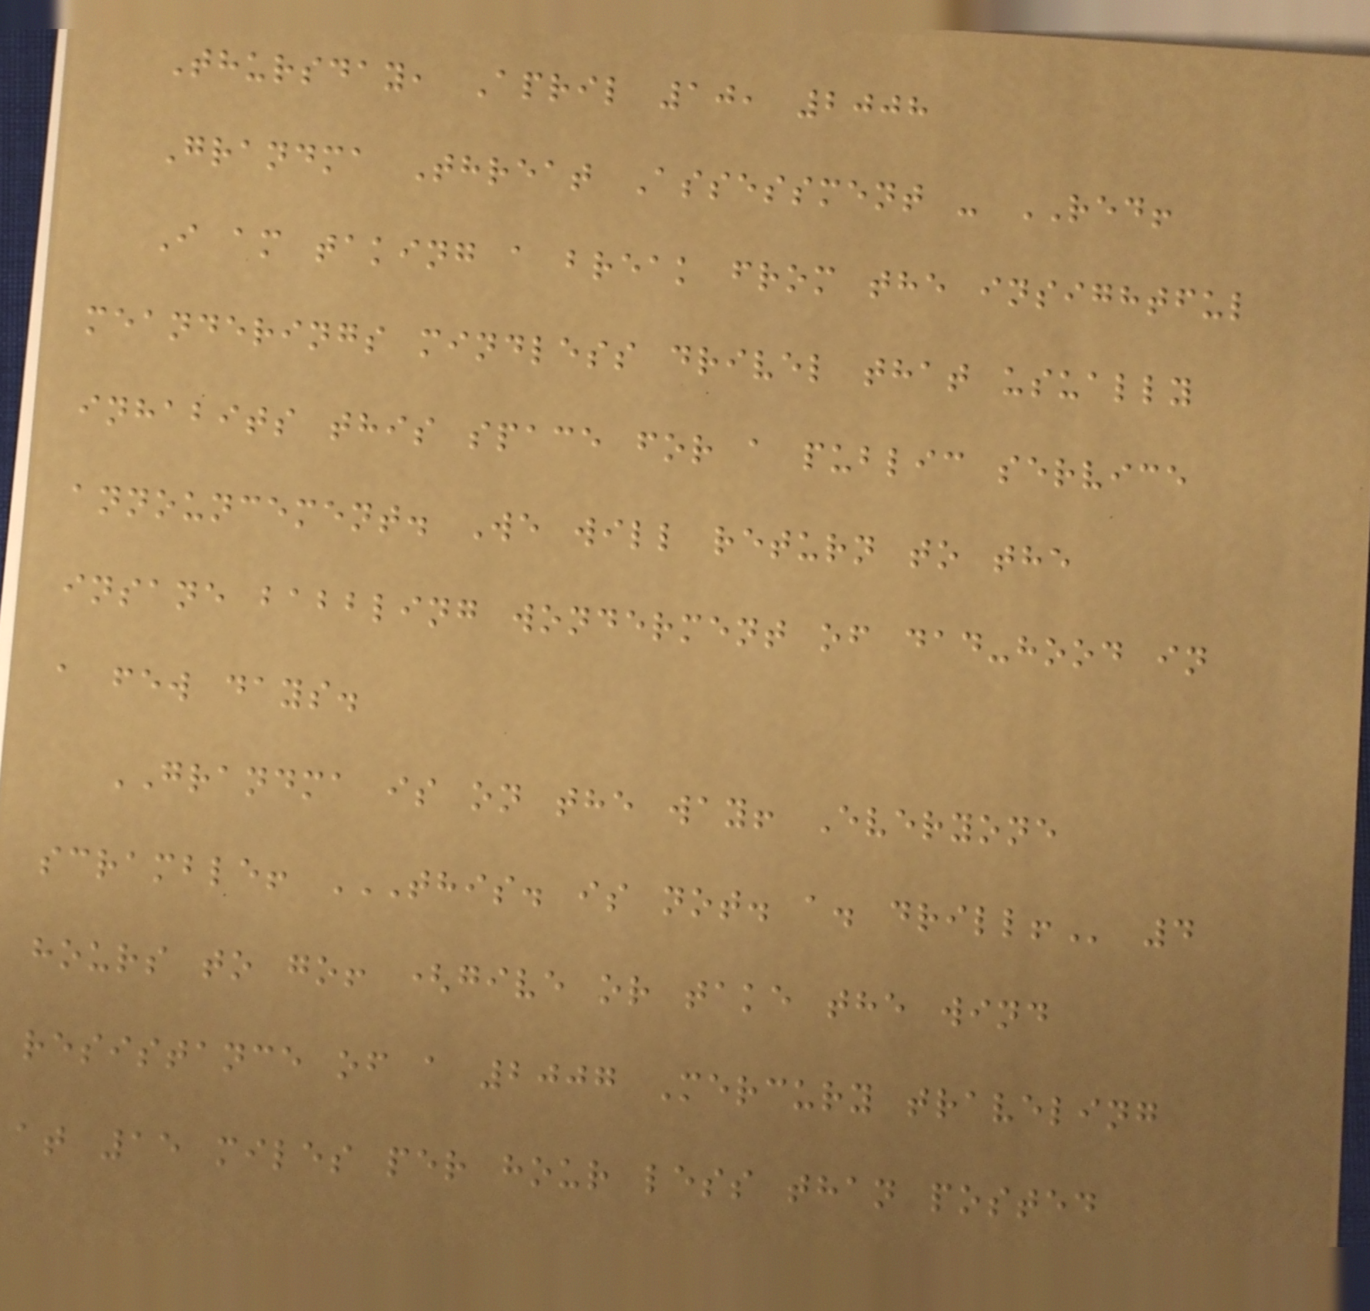Thursday, April 10, 2008
Grandma Threat Assessment - RED!
I am taking a break from the insightful
meanderings mindless drivel that usually
inhabits this space for a public service
announcement. We will return to the
insane babbling wonderment of dad-hood in
a few days.
GRANDMA is on the way! Everyone
scramble! THIS. IS NOT. A. DRILL! 4
hours to go! (give or take the wind
resistance of a 2007 Mercury traveling
at 15 miles per hour less than posted
